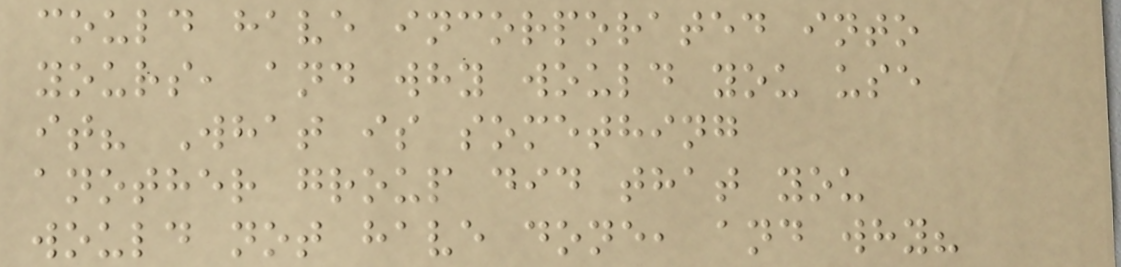could have incorporated into
yours, and why would you use
it? What is something
another group did that you
would not have done, and why?
